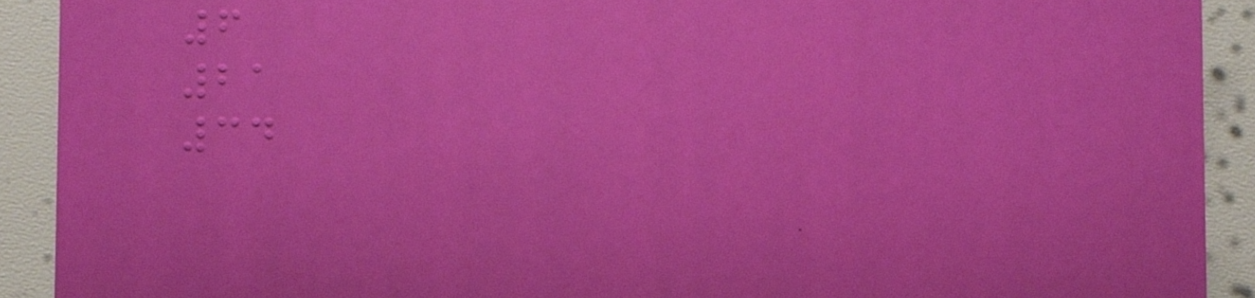6
21
34
